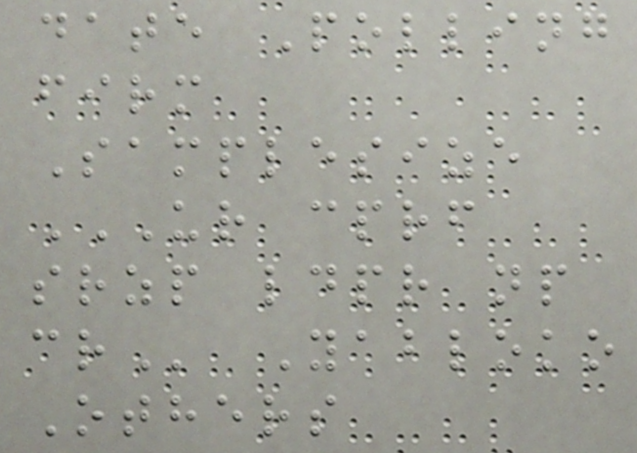date Polling
firm
Samplesize
UR CPRF
SRZP LDPR NP
CR Yabloko
Others
